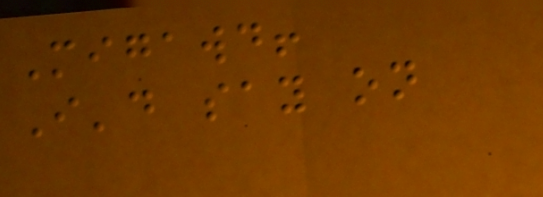Migawd!
I'd say on
